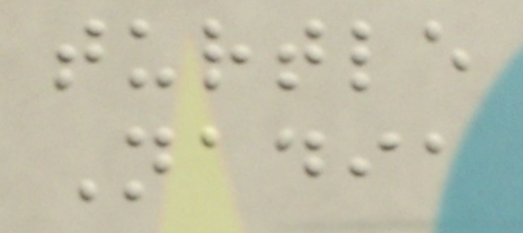turtle
Nadia
